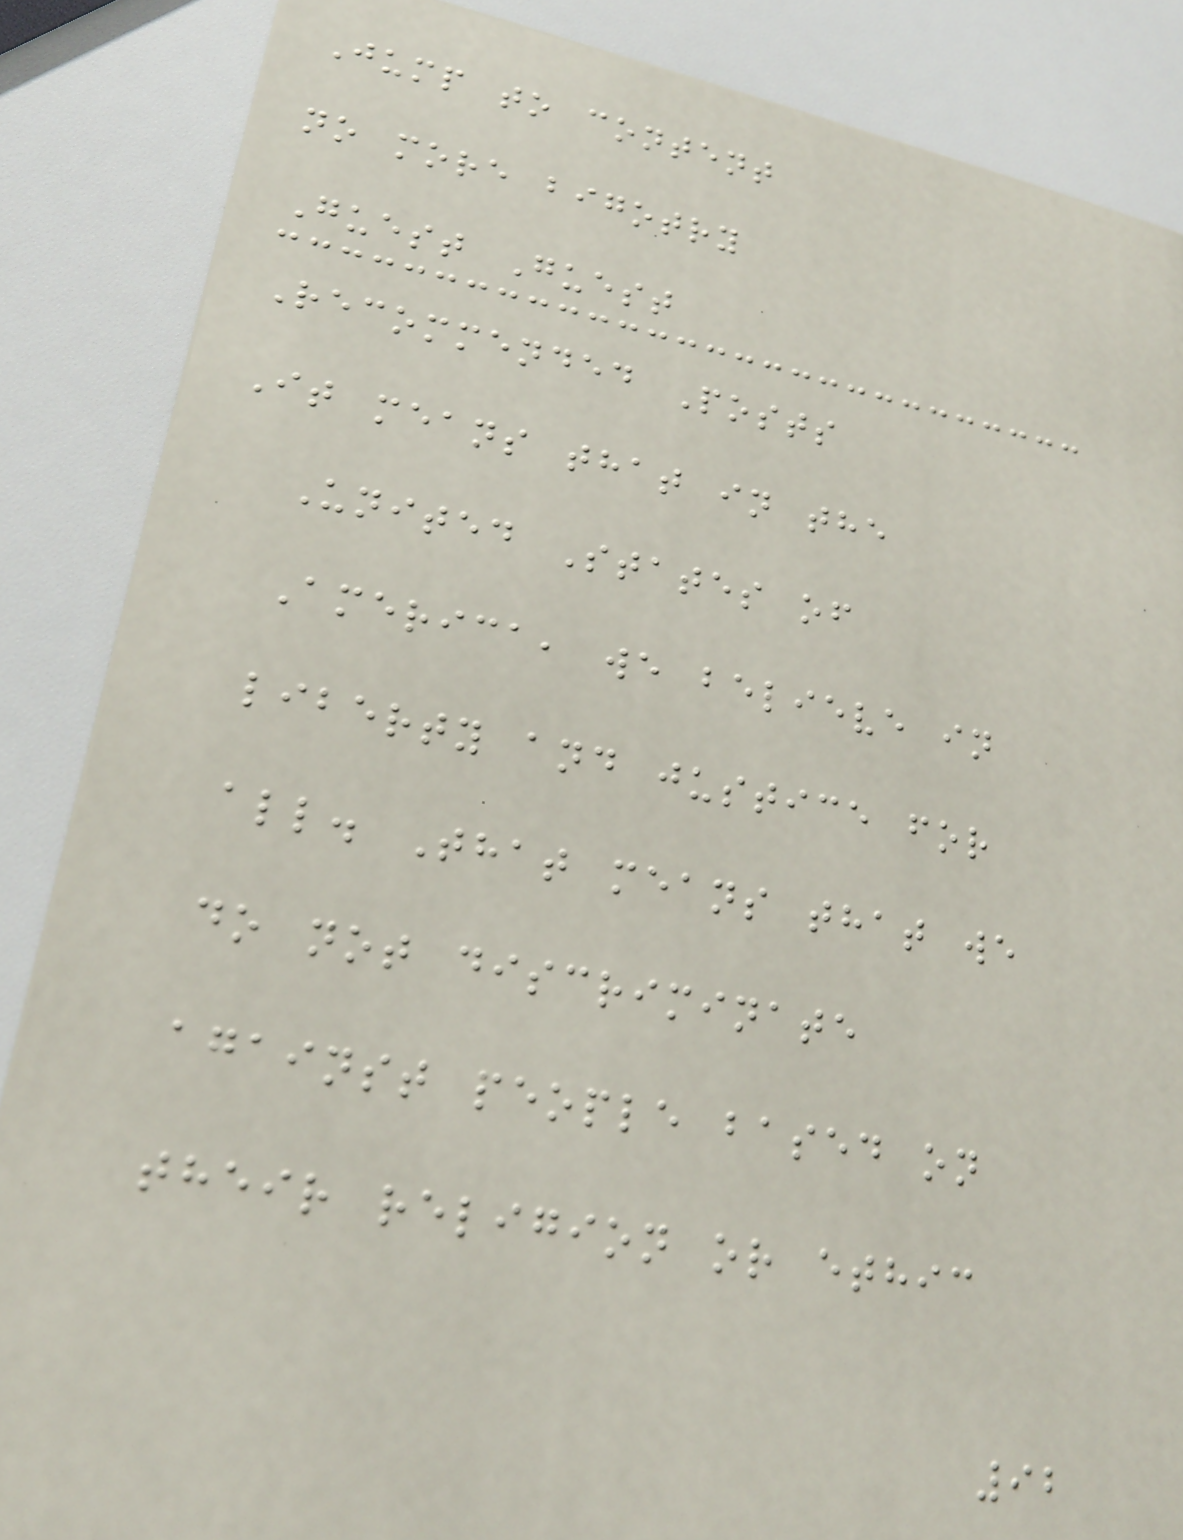Jump to content
no more bigotry
Guest Guest
Recommended Posts
It means that in the
United States of
America, we believe in
liberty and justice for
all. That means that we
do not discriminate
against people based on
their religion or ethic
92
